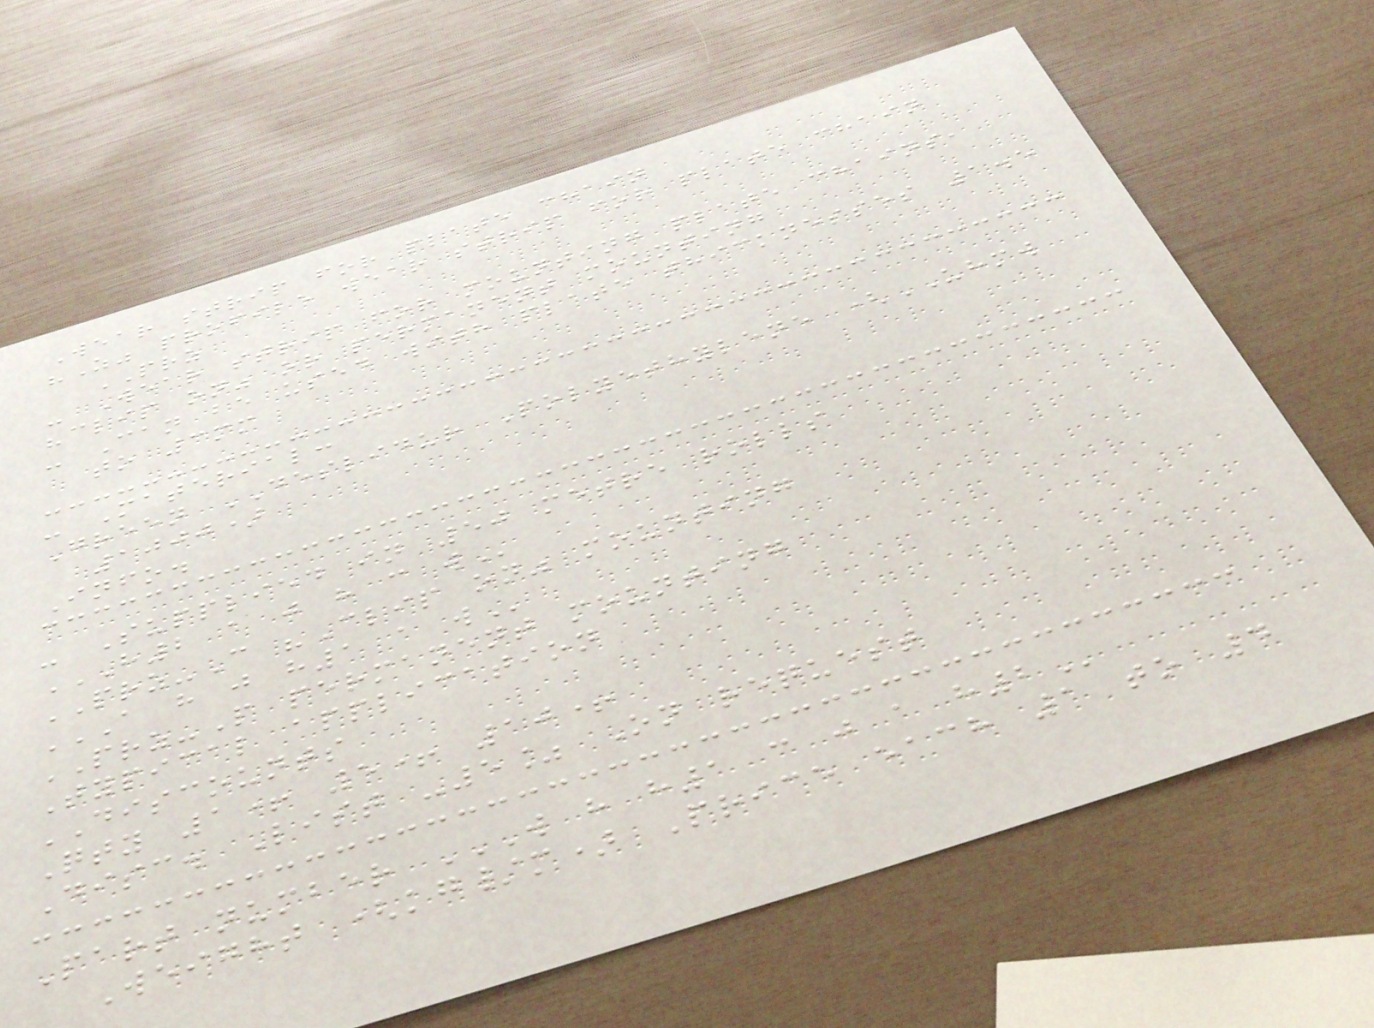Wear strip for plate chain
"Z" profile wear strip for plate chain
PRZ
- Wear strip for mounting plate chains,
"clip on" or permanent mounting
- Can be used with plate thicknesses 1.5
to 3mm
- Material:
Green DESLIDUR Polyethylene (UHMW
1000)
Info.
- Supplied in 50 metre rolls
H2 A J H C W
PRZ-C "Clip on" mounting
A H J H1 A W
PRZ-P permanent mounting
Typical application
DISCOUNTS
Qty 1+ 5+ 10+
Disc. List -5% On request
Part number W H H1 C J A H2
Weight (kg/m) Price each 1 to 4
